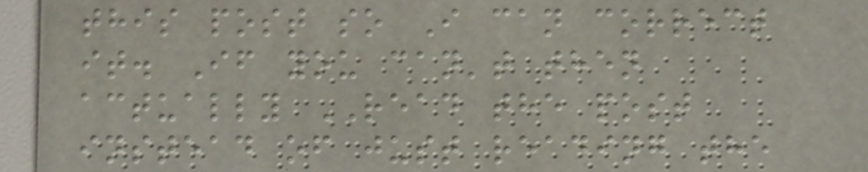this post so I can correct
it. If you can't then
actually READ the post
instead of just reading the
